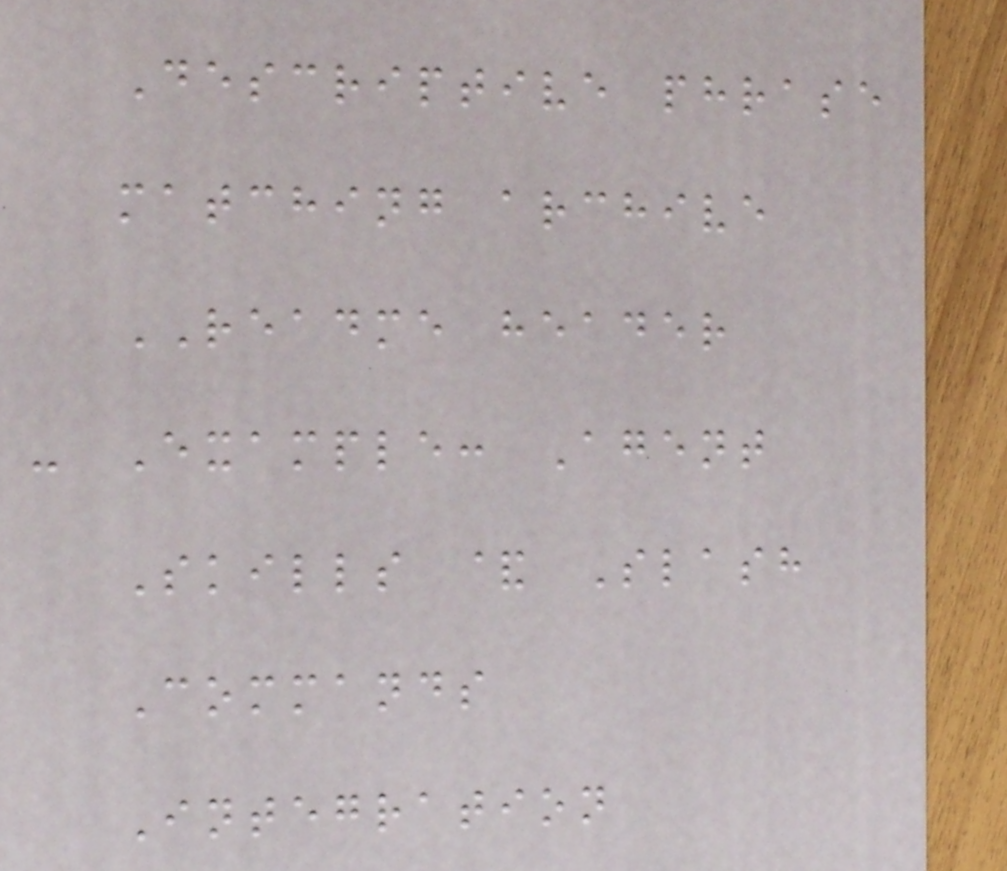Descriptive phrase
matching archive
README header
- Example: Agent
Skills & Slash
Commands
Integration
